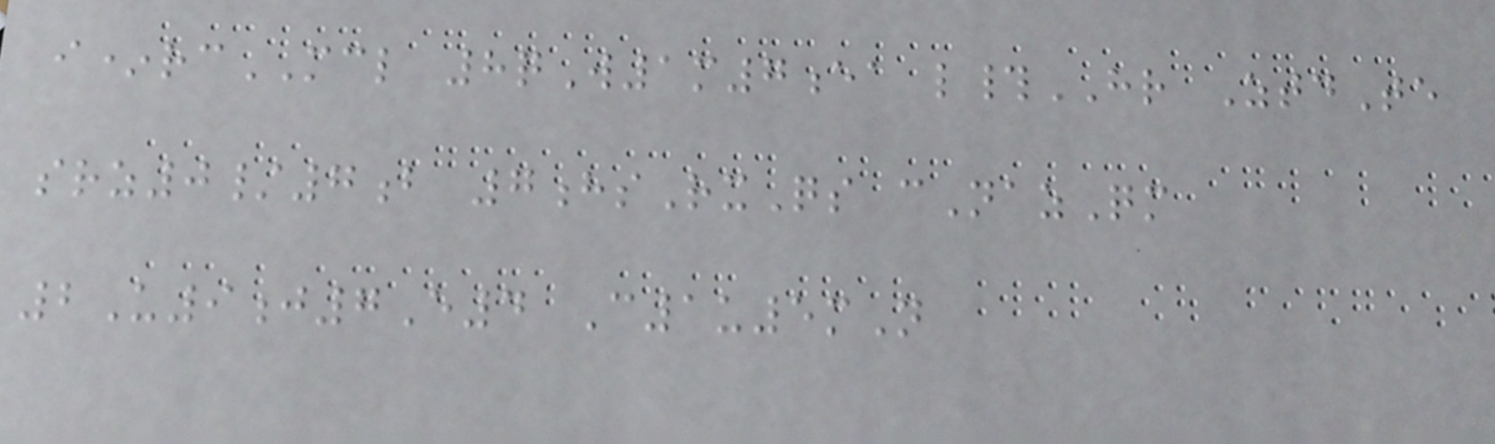i*rcMCL 8qW1m7ea l#HR ZtdTe
srz0/7b 7hsRxQs cNazQm
2U9j7E4 C1u5mN
